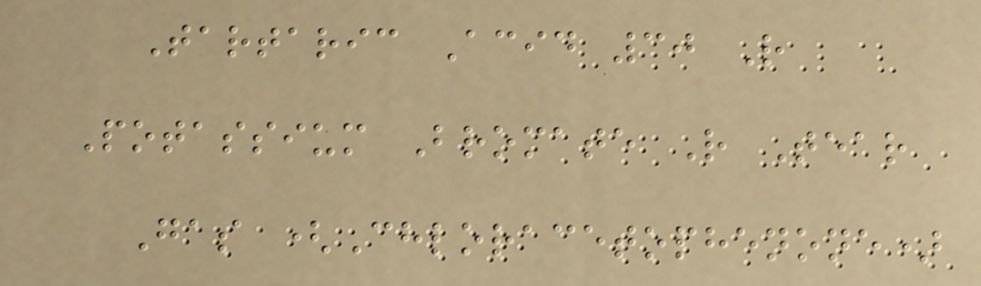Tartaric Acid 30 R
Potassium Bromate R Tear
Gas (Chloracetophenone)
